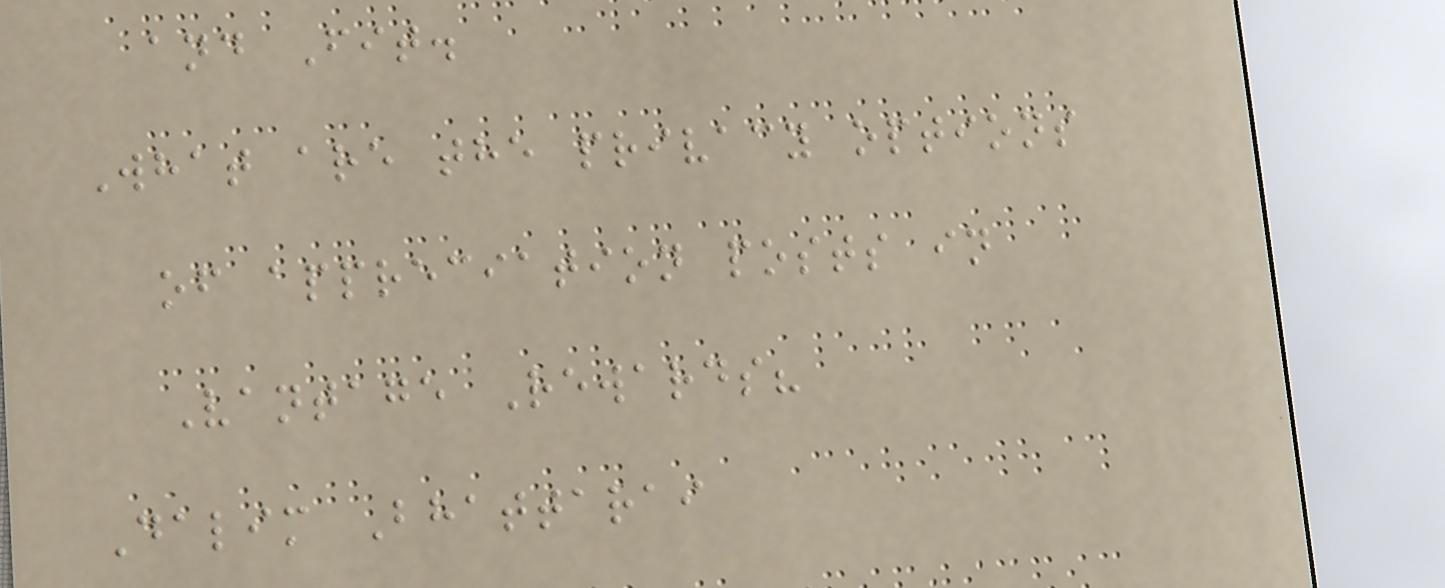and Fit.
What are the privacy options
of appreciation posts in
Vantage Rewards?
Dalim Bhattarai
